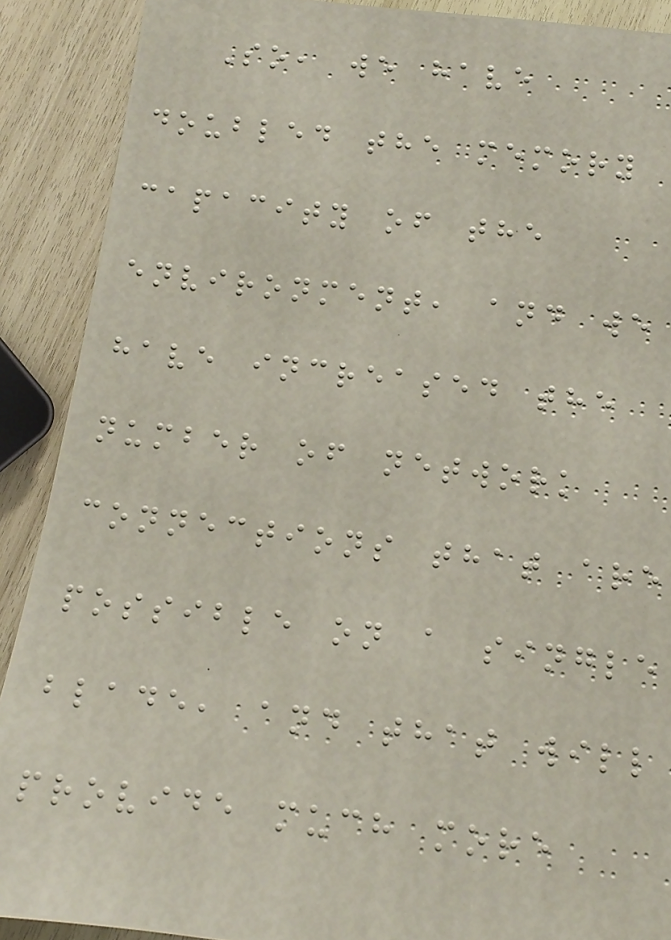So, we have
doubled the memory
capacity of the
environment, and we
have increased the
number of network
connections that are
possible on a single
blade, and that will
provide much more
